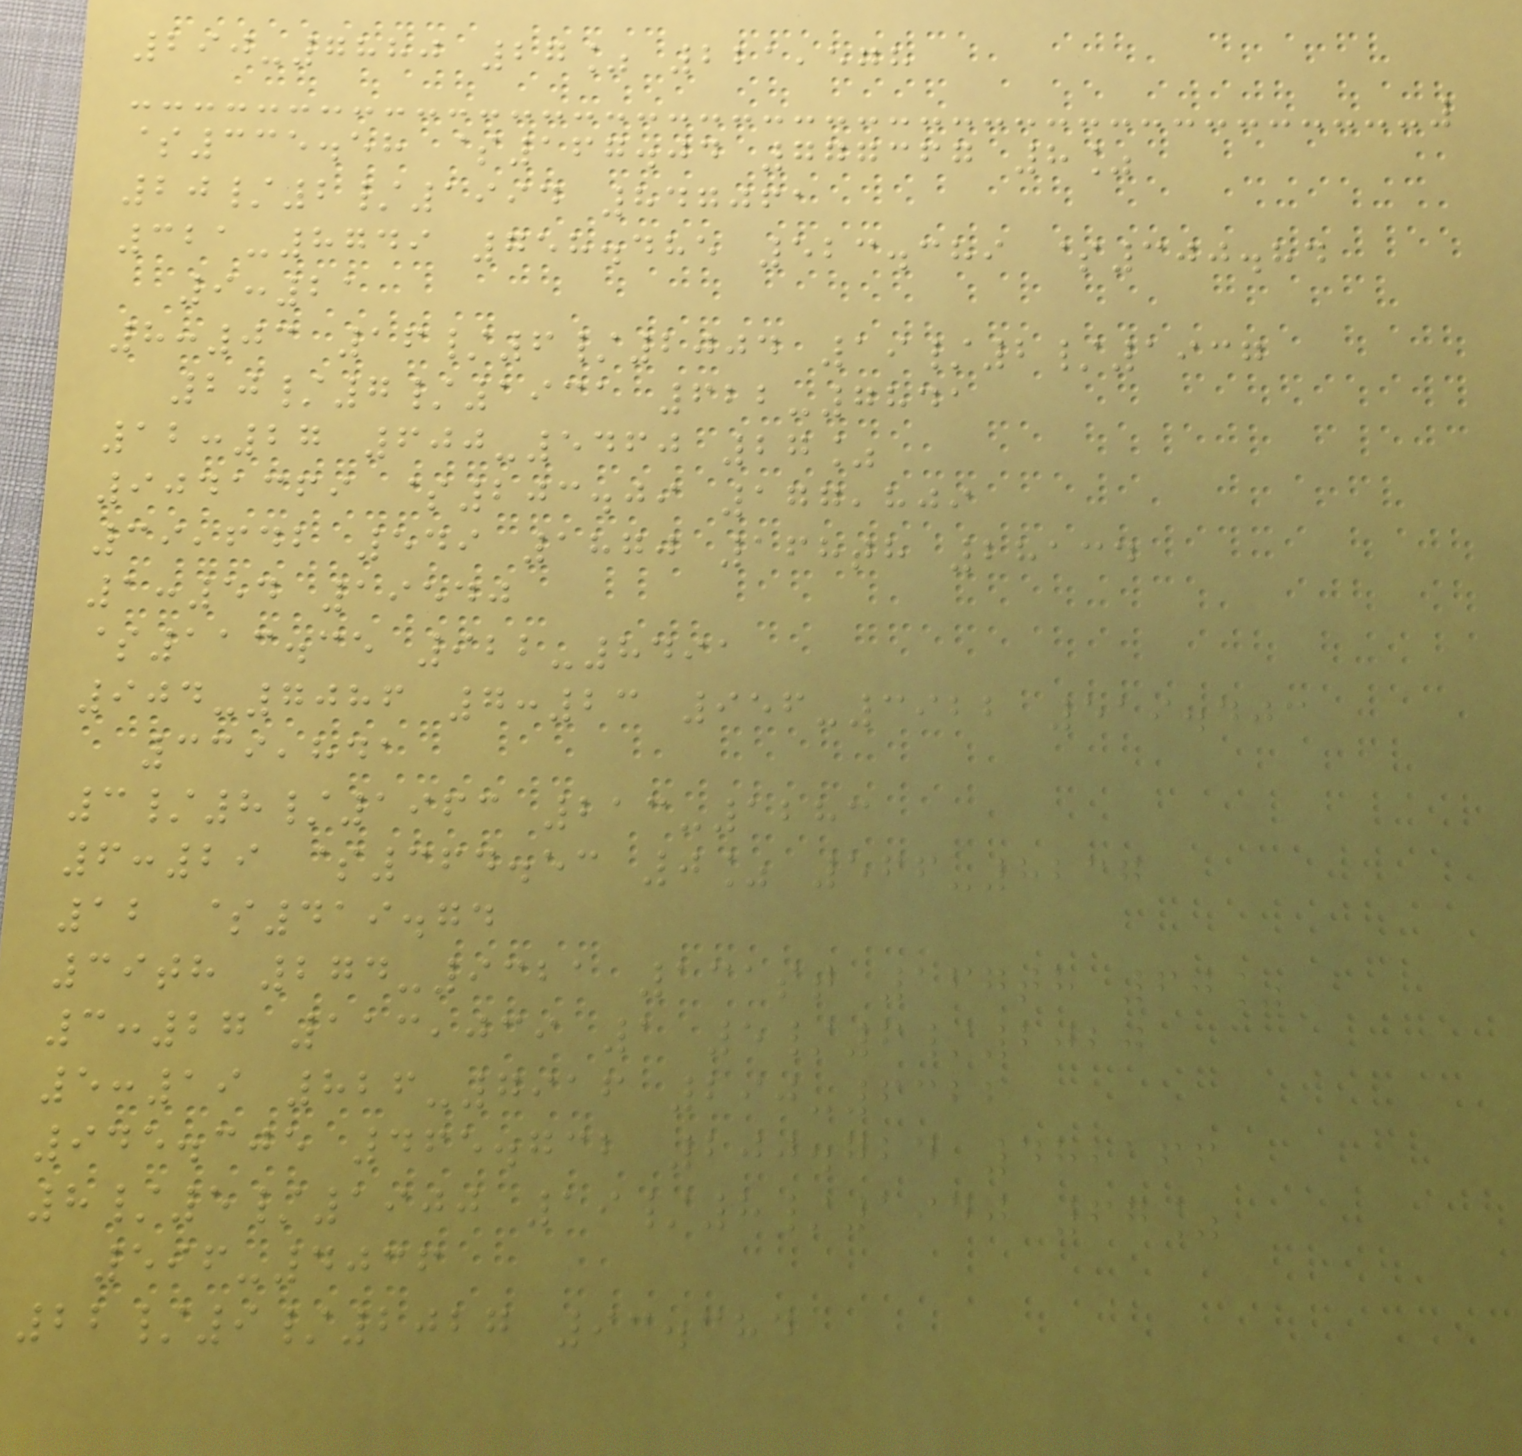290-7880 27% 221,578
$335.58 $167.04 777367 8%
20/2/1994 847061
321-8749 758.485 523.389 $300.84
9:21
8:03 16/6/2004 19/2/1937
20/7/1931 622-7841
12:27 600-5460 27%
9041369 $203.09 177,809
39,642 549 1870 168th 28134
1:54 19540
$113.35 922-8491
904-7086 7:23 956-3922 519.403
339,841
3/8/1963 213-1283
6:29 $364.53 0% 566-8237
12 $419.74
39th 274-9321 131st 167th 60%
3:27 113,039 1 5/6/2020
5:19 826-7916 290-6322
945.305 465.732 200.724 48,166
8/5/1900 19/8/1940 67%
596-4036
22/9/2027 93.384
